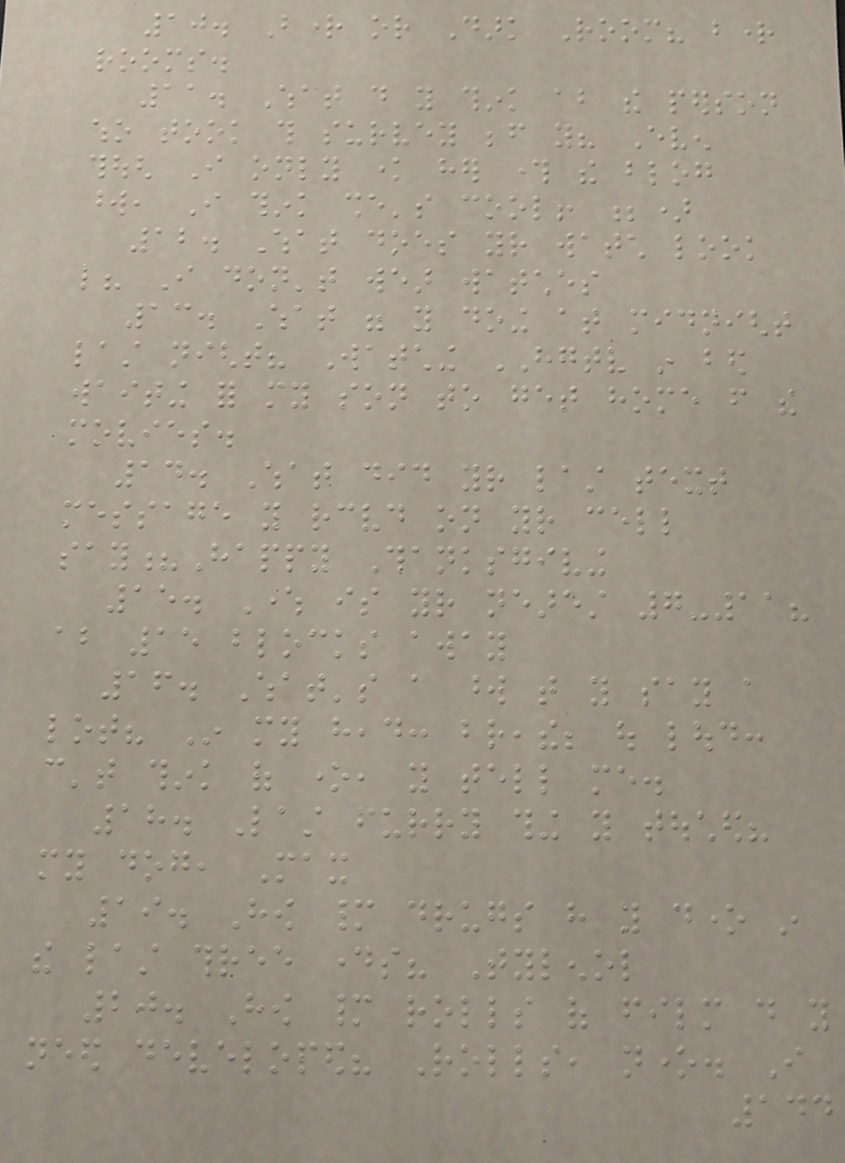10. Bright or Dark Room? bright
rooms.
11. What do you think about the person
who took this survey before you? Even
though I only know her through the blog
word, I think she's cool! ;)
12. What does your watch look
like? I don't wear watches
13. What were you doing at midnight
last night? Watching HGTV in bed
waiting for my son to get home from the
movies.
14. What did your last text
message you received on your cell
say?Happy Thanksgiving
15. Where is your nearest 7-11?
about 15 blocks away
16. What's a word that you say a
lot? In my head: breathe; out loud:
can't think of one, you tell me.
18. Last furry thing you touched?
my dog, Max
19. How many drugs have you done in
the last three days? Tylenol
20. How many rolls of film do you
need developed? Rolls, none. I
144
